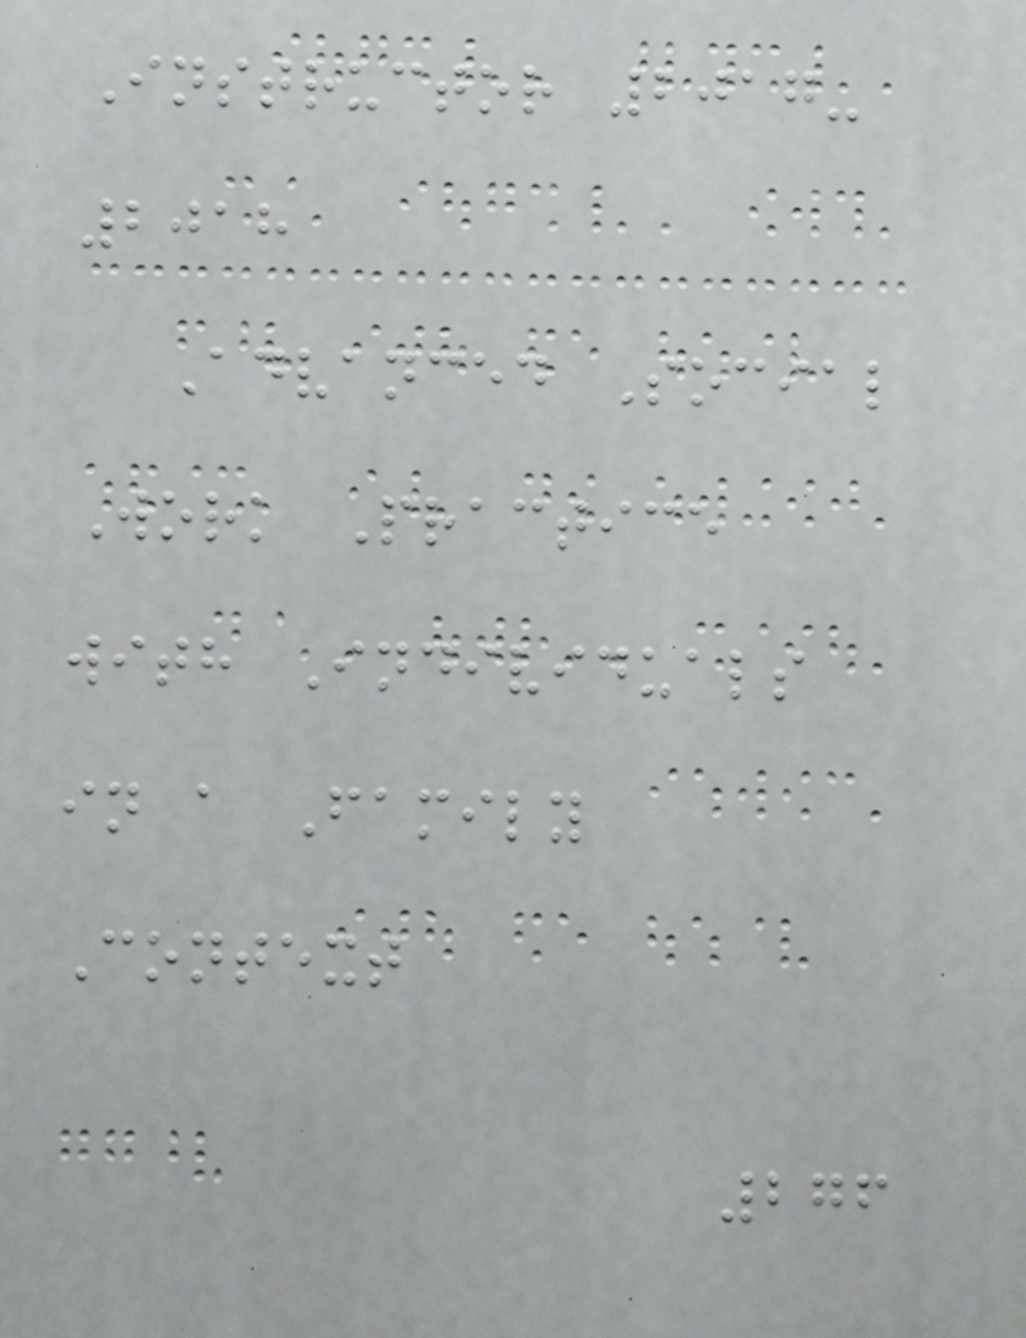Instructor 2017-
2018
Advanced Social
Work Practice
with Individuals
in a Family
Context
276
